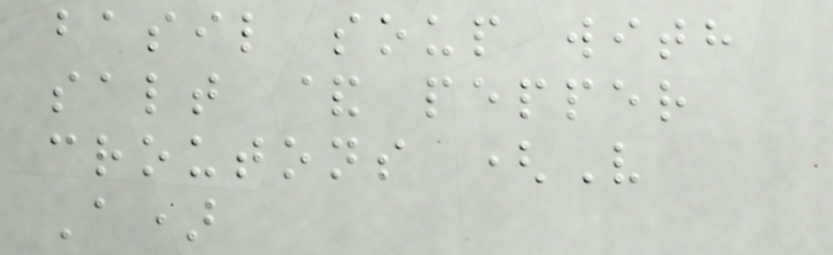basil soup with
salt & pepper
croutons (V
A)
